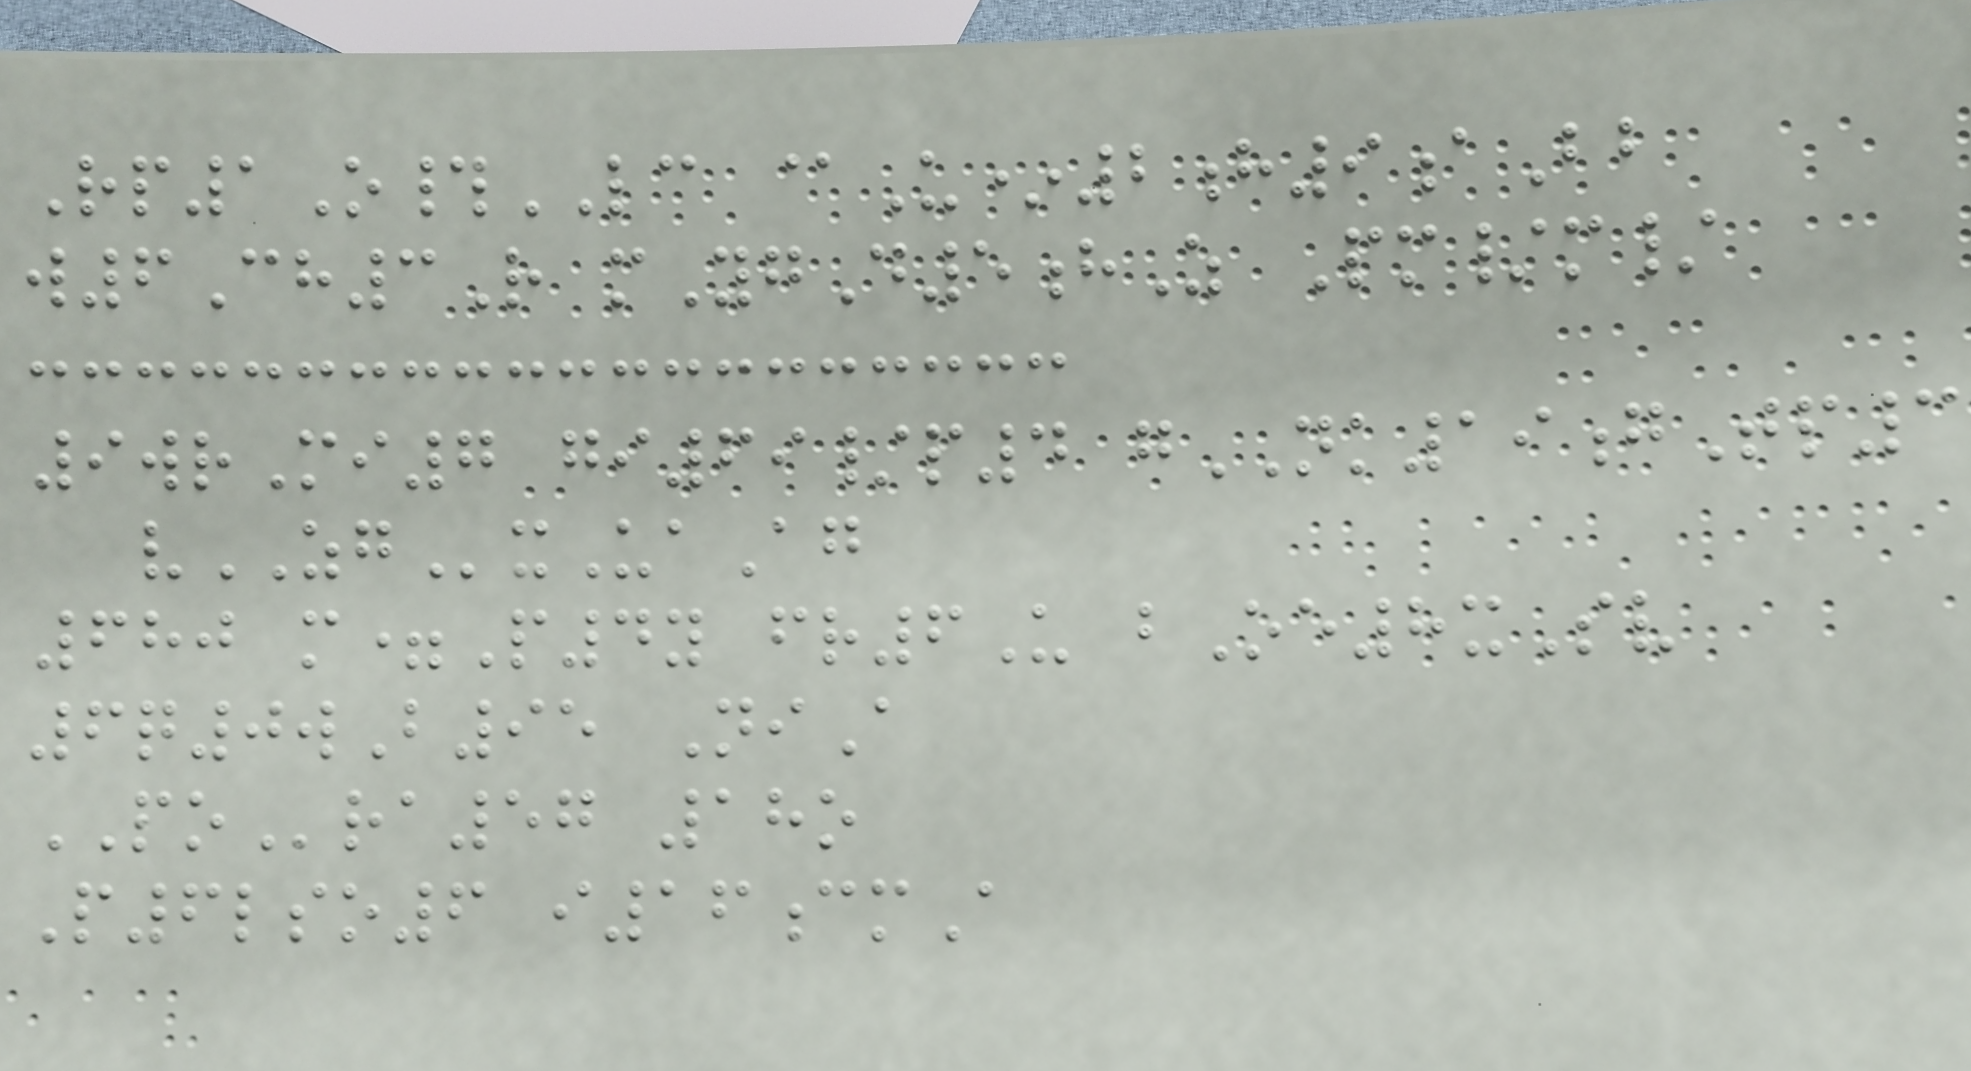Rp1O#LC @U*2h9aBb
w6Ch3R mYgD5hZ Pm/m/
9wrMi7 gi69/p4 gNK19gTp3
vZGxUaAg
680 m=P4y fr6U bOe8xSv
6q0wB95 NiA
POra57 18o
P6lso6 i16cmA
